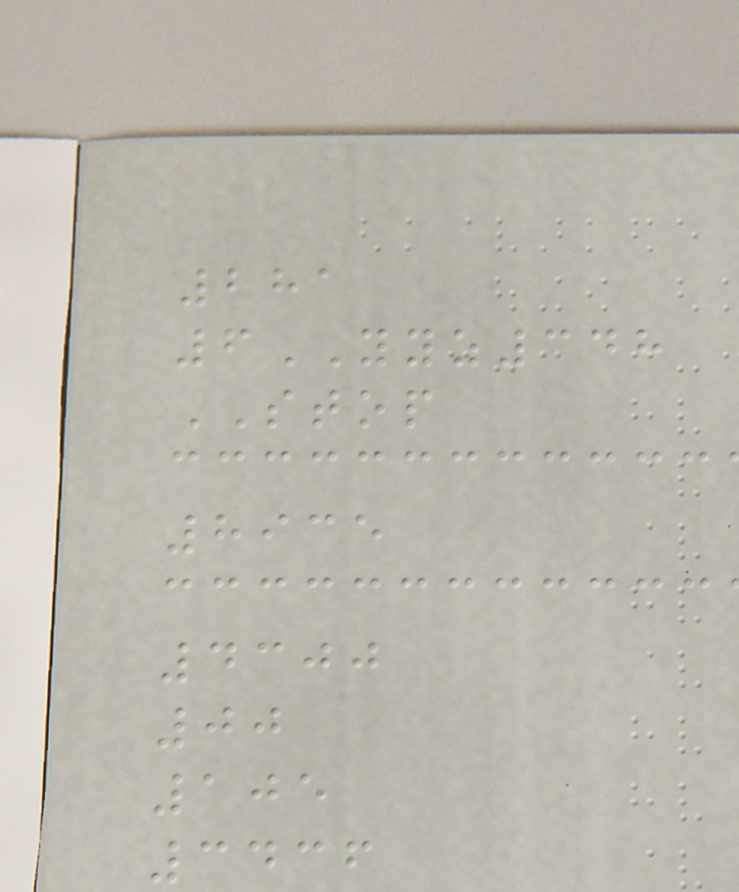281
6YYZ348
STOP
8935
4300
00
105
3436
